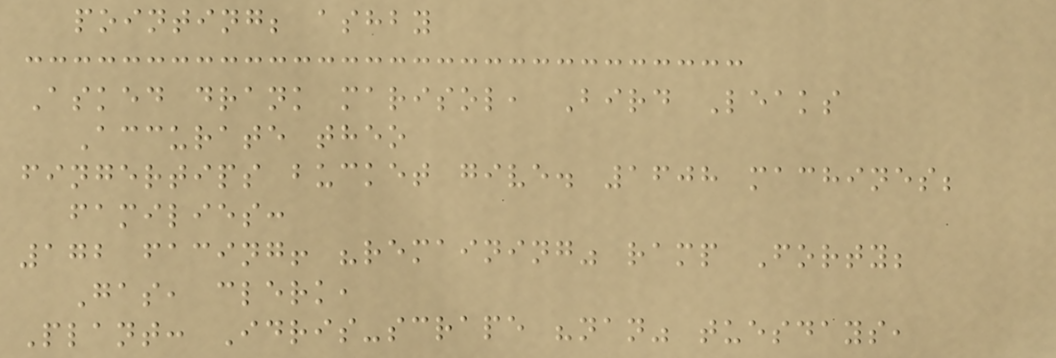pointing; ashby
Asked drank marisol, Bird Leaks
Accurate theo
fingertips bucket give. 1608 machines;
families:
172 facing! "remaining" ramp Forty;
Gas, clerk,
Plant: Idris-scrape "nan" tuesdays,
